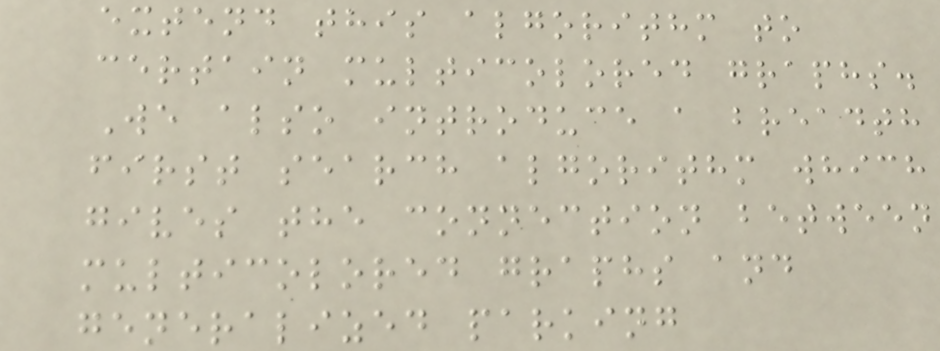extend this algorithm to
certain multicolored graphs.
We also introduce a breadth
first search algorithm which
gives the connection between
multicolored graphs and
generalized parking
